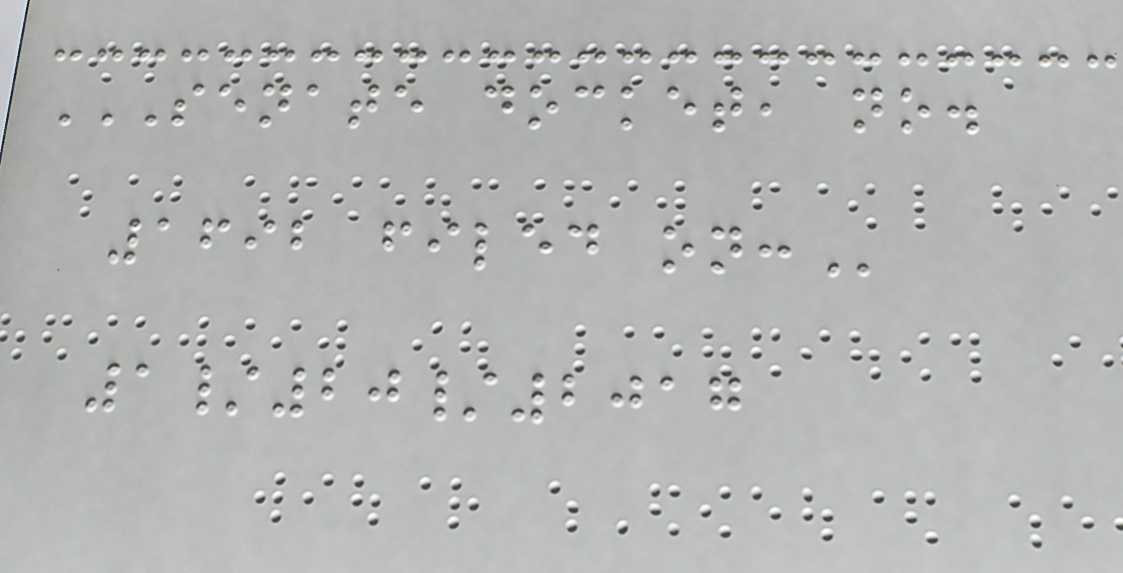SENATE DOCKET, NO.
1692 FILED ON:
1/20/2017
